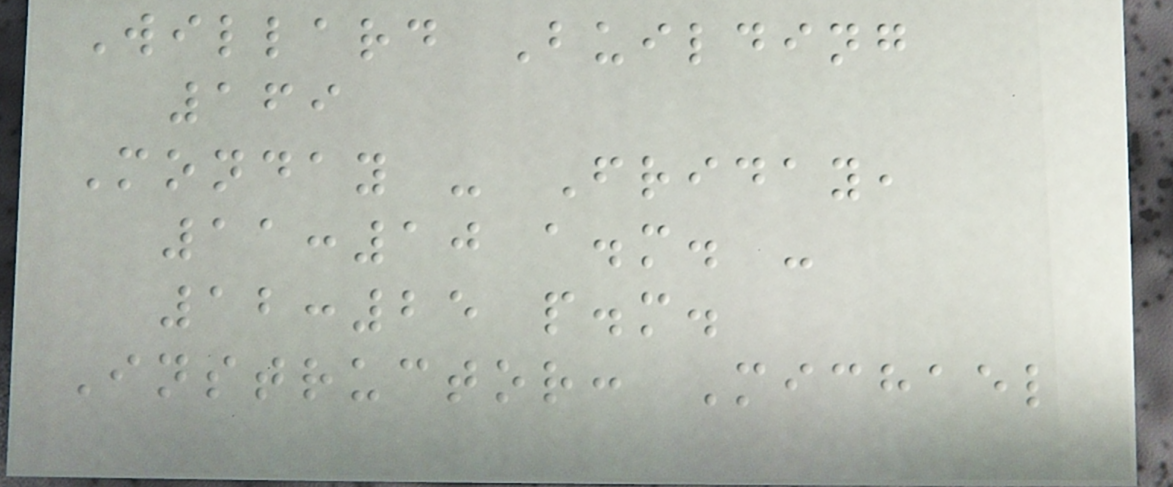Willard Building
169
Monday - Friday,
11:10 a.m. -
12:25 p.m.
Instructor: Michael
